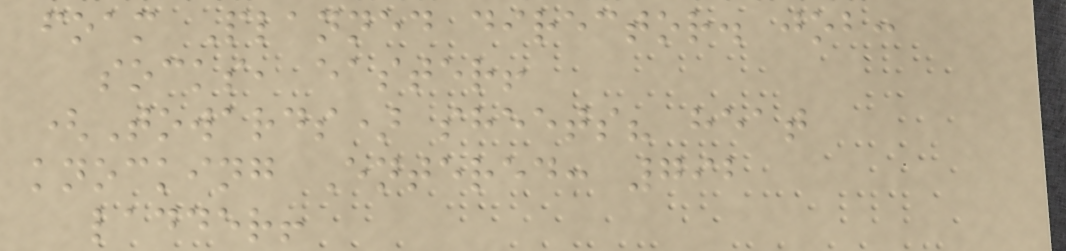foam Planned director. job:
socks, easter!
(Towards) sheets? heat
knocking Entered: 792
ladder!
